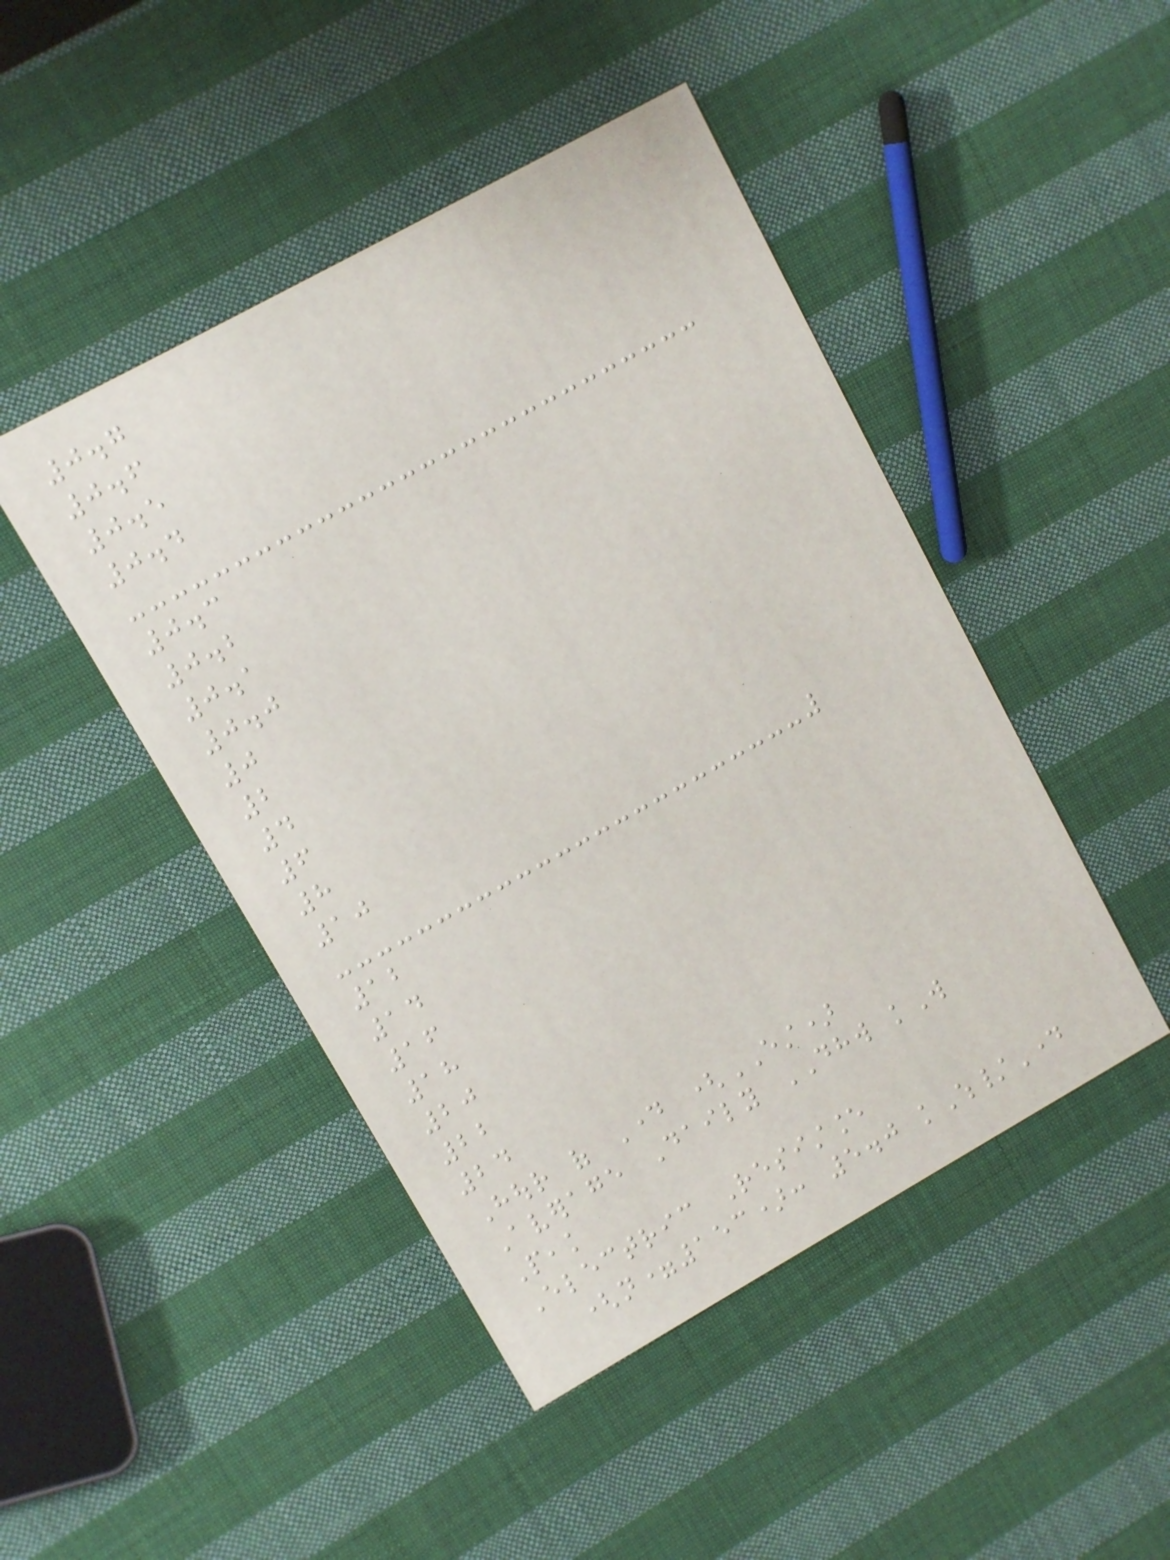0.7
0.6
0.5
0.4
0.3
0.2
0.1
0.0
0
2
4
6
8
10
12
14
16
18
20
22
24
Hour of Day (EST)
Average Daily DHW kW
Peak
Electric Resistance
(n=153): 5.0 kWh/Day
